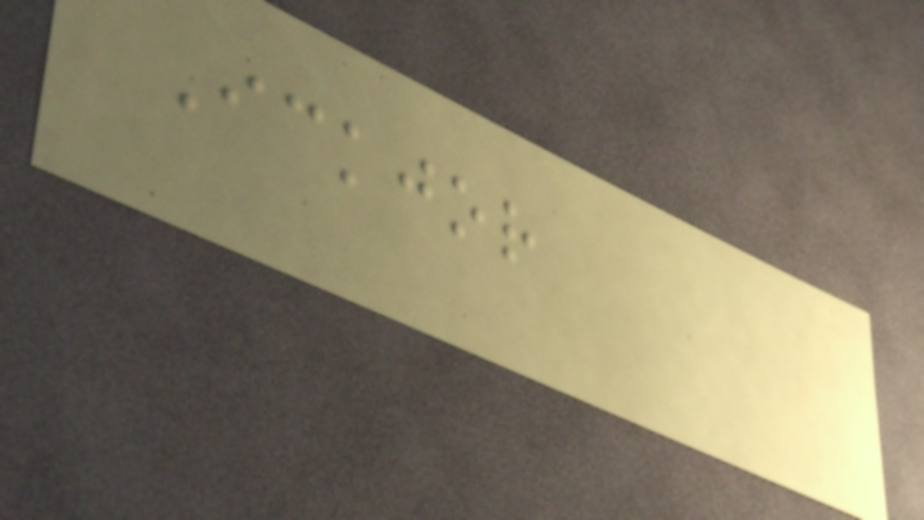Ickjor
